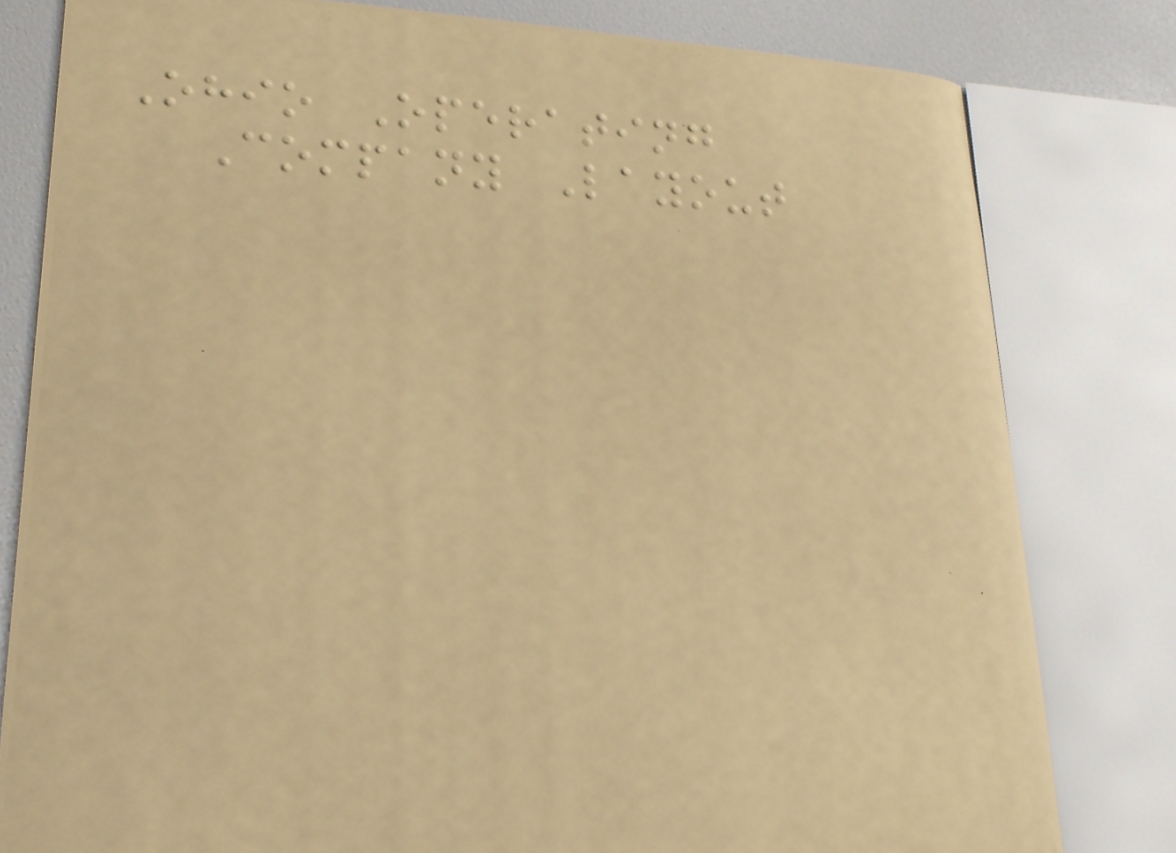Ohio Operating
Company Layout
